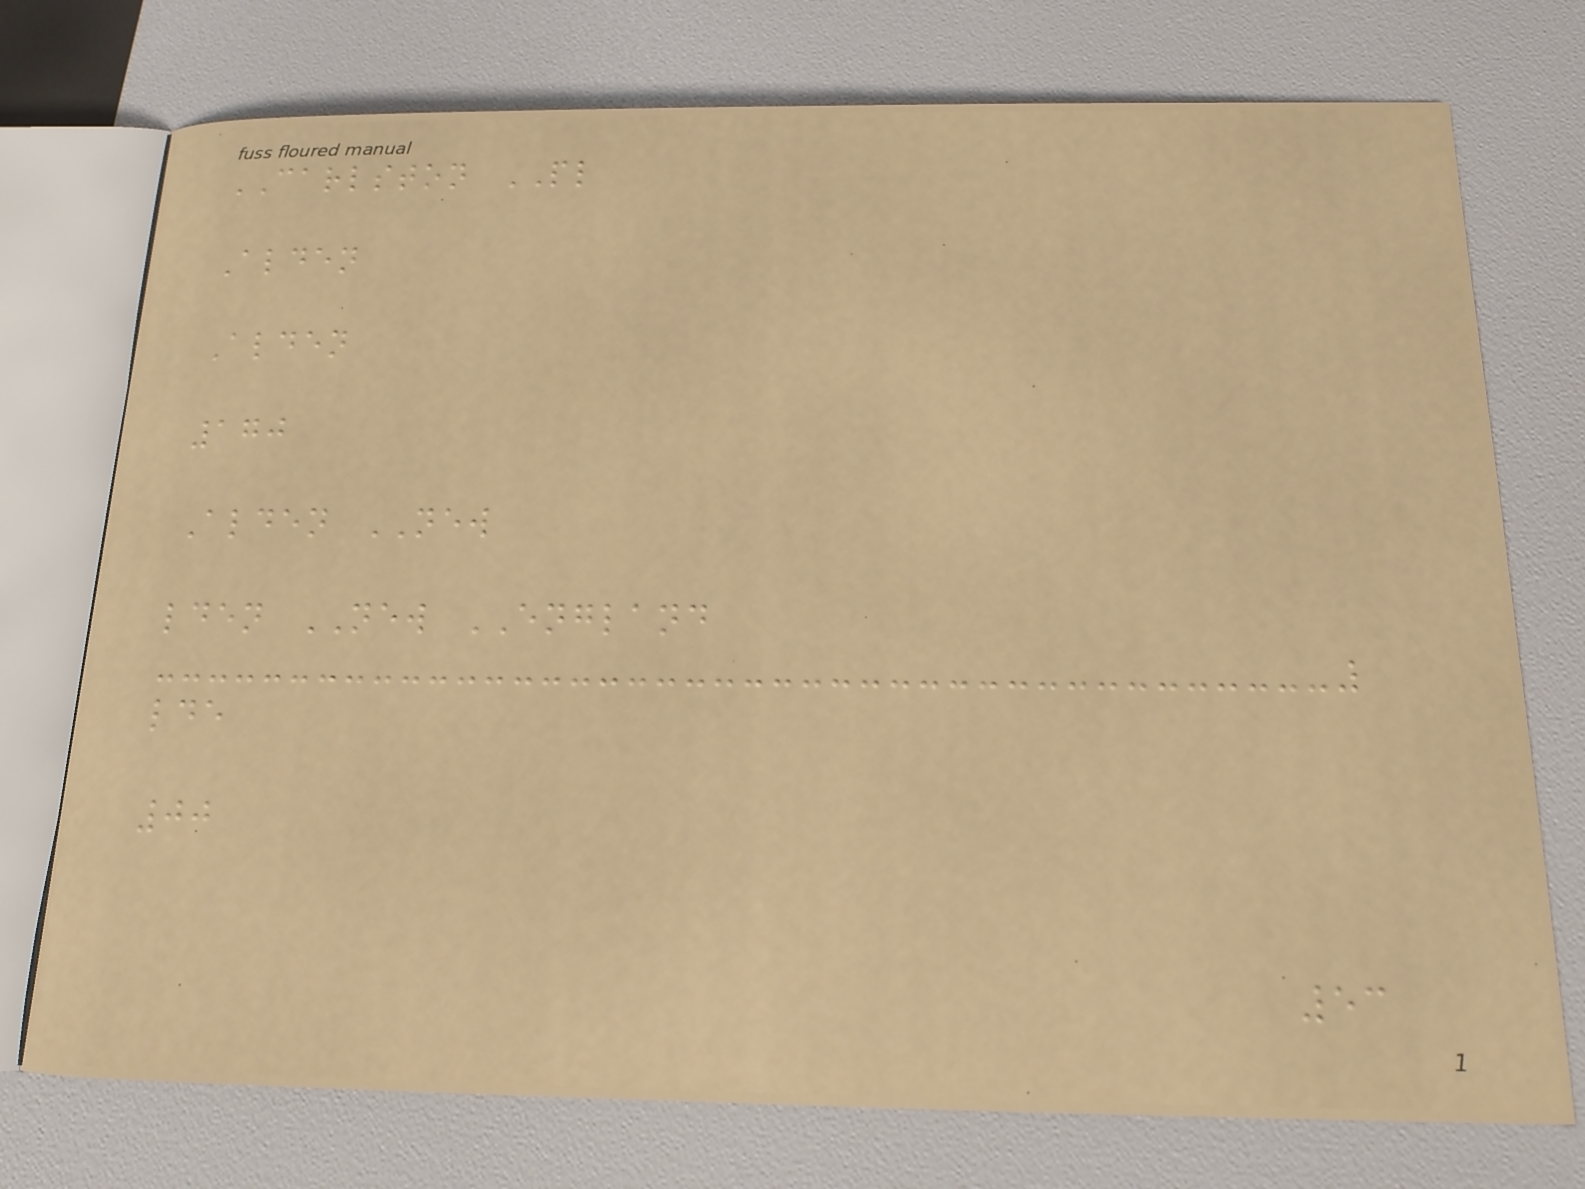CARLSTON PL
Alden
Alden
170
Alden NEW
lden NEW ENGLAND
lde
00
53
